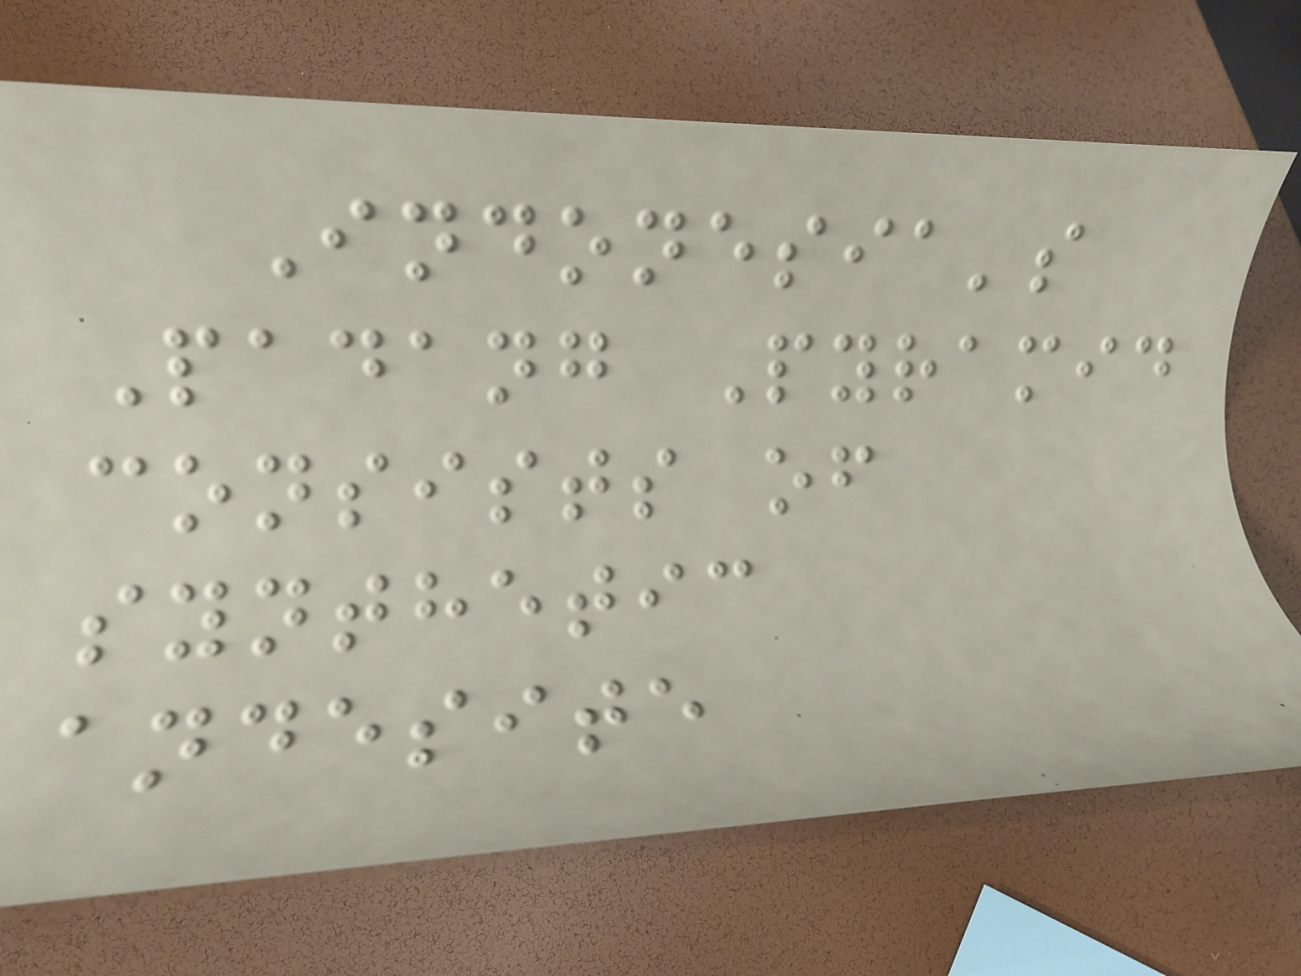Indonesia's
Padang Pyramid
consists of
synthetic
andesite
